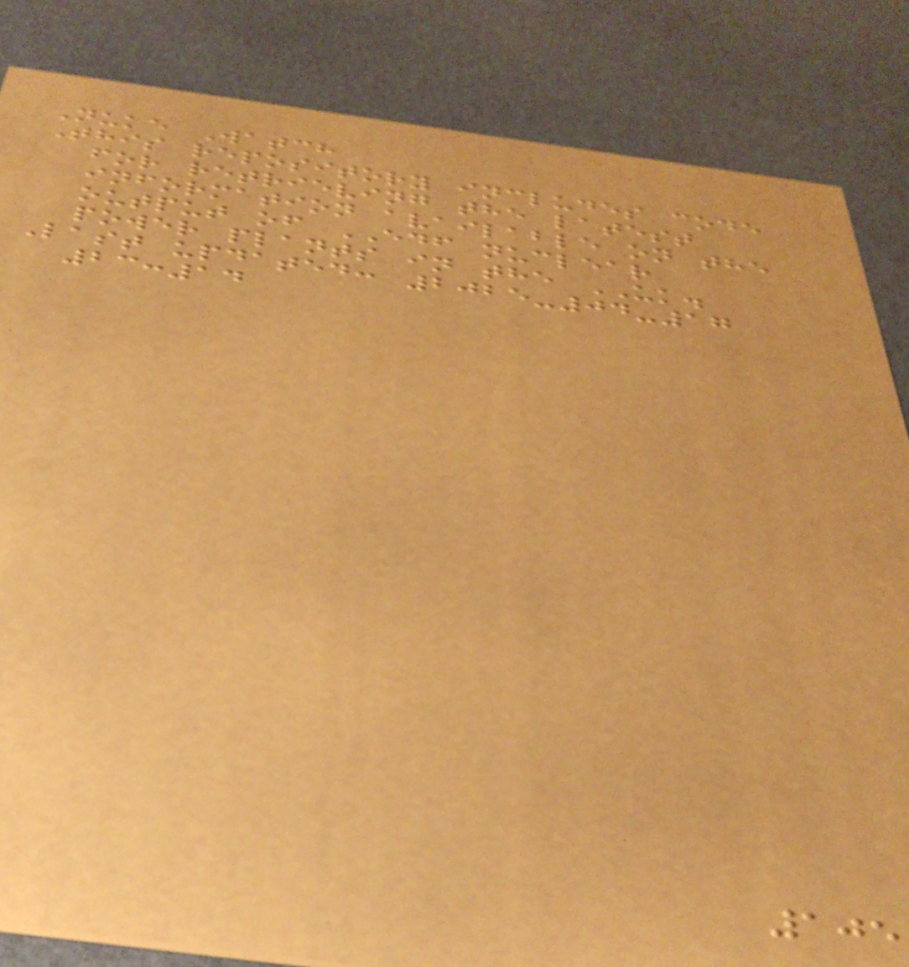Nuke Watch
This repository includes code
for retrieving the latest
information available on the
output of EDF nuclear
power plants in the UK.
Last updated: 2025-04-17
23:14
105
